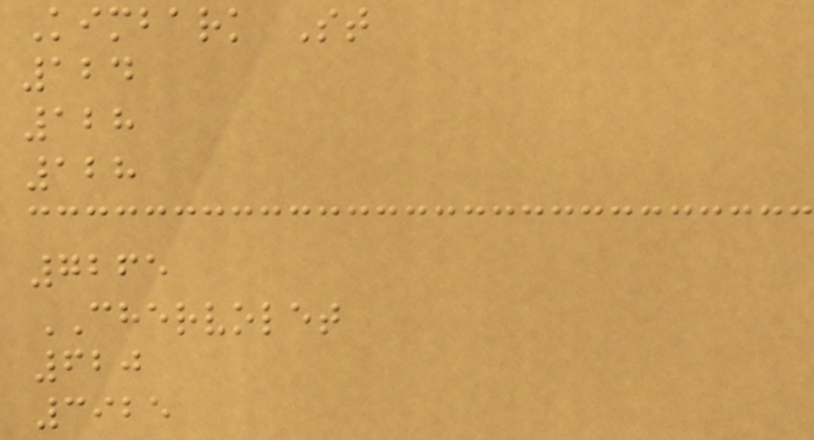Kimbark St
124
128
128
7265
CHERVOLET
620
3925
